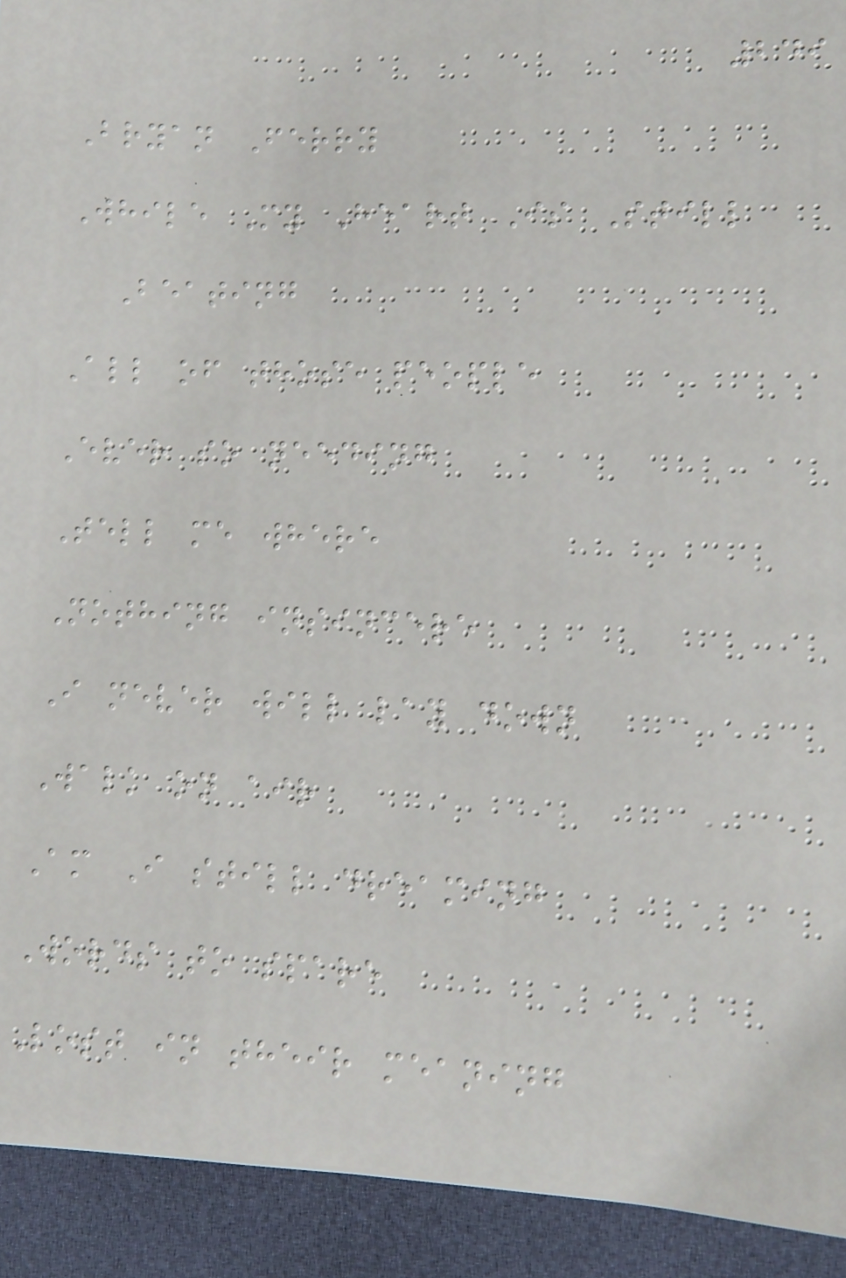249
Bryan Ferry
While My Heart Is Still
Beating
All of those people
Ever so needing
Tell me where
Nothing insincere
I never will lay down
Walk on air
Am I still dreaming
Words to spare
Lost in their meaning
